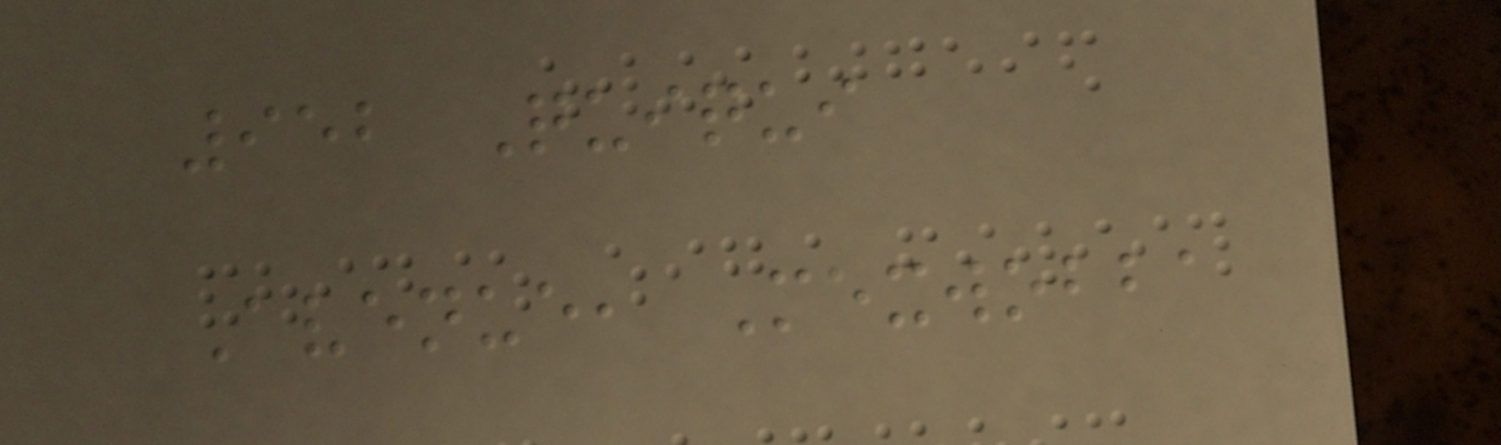952 Quiqui
Avenue, Mexwobba
